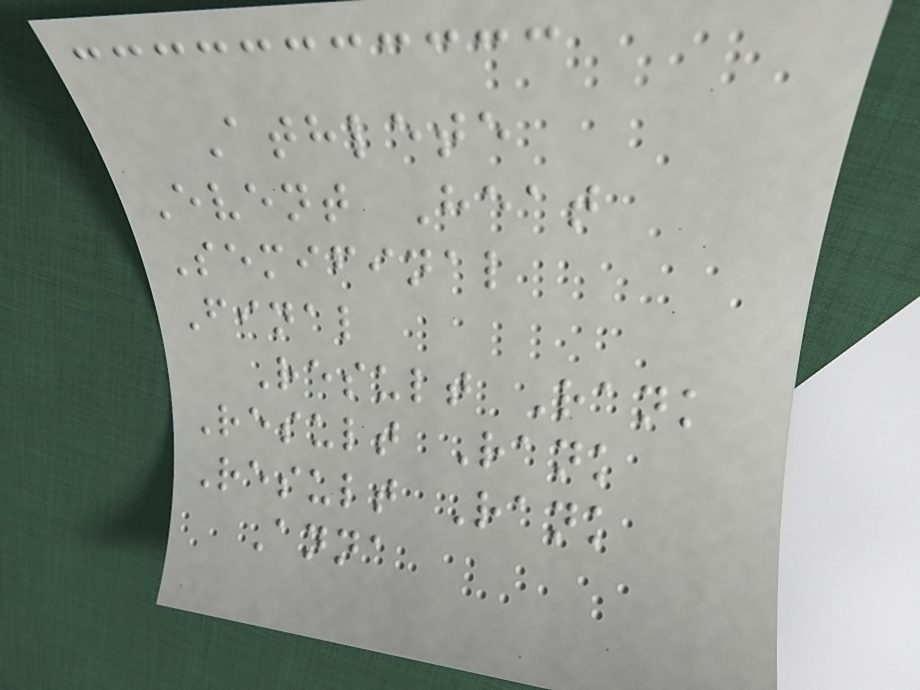Athlete
Event Heat
Semifinal
Final
Result Rank
Result Rank
Result Rank
Anna
